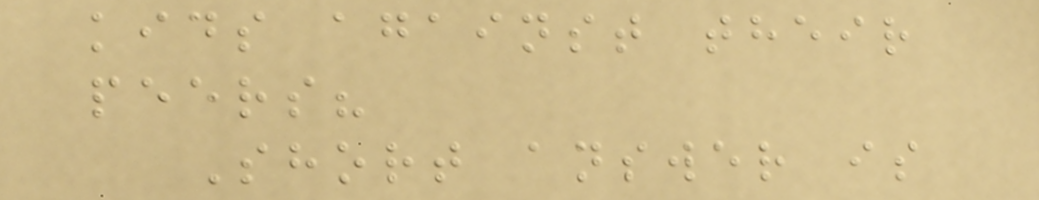kids against their
peers?
Short answer is
